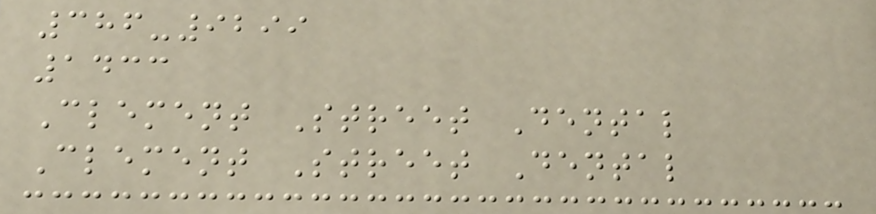386-9299
1433
Clement Street Dental
Clement Street Dental
